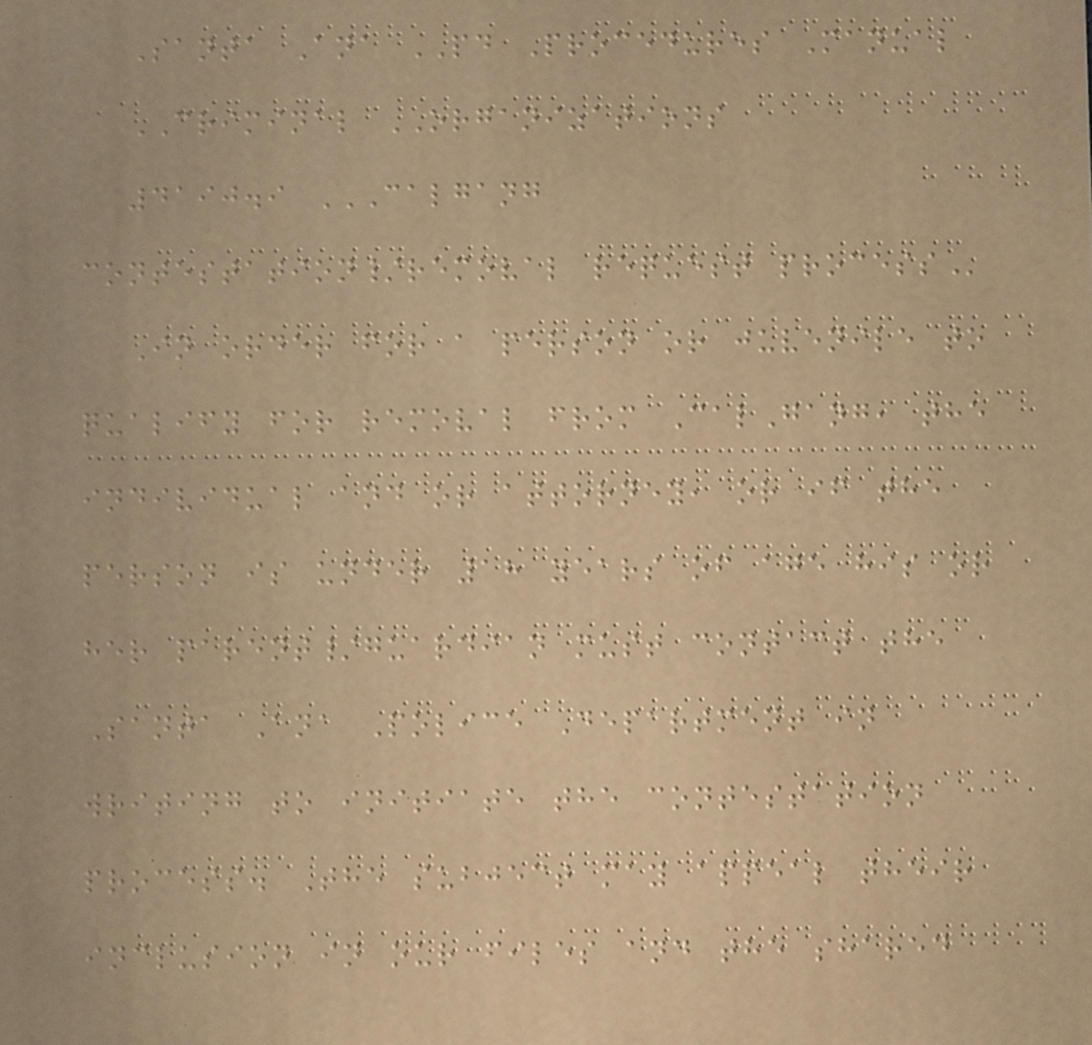Santa Ana PD Procedures Manual
CRIMINAL ORGANIZATIONS
4190.9 CALGANG
CONTESTATION/REMOVAL REQUEST PROCESS
In order for a person or juvenile to
qualify for removal from CalGang, the
individual and or attorney, or if the
person is under 18 years of age his or
her parent/guardian must contact the
Santa Ana Police Department in
writing to initiate the contestation
process. The subject may appeal their
inclusion in our files and the shared
